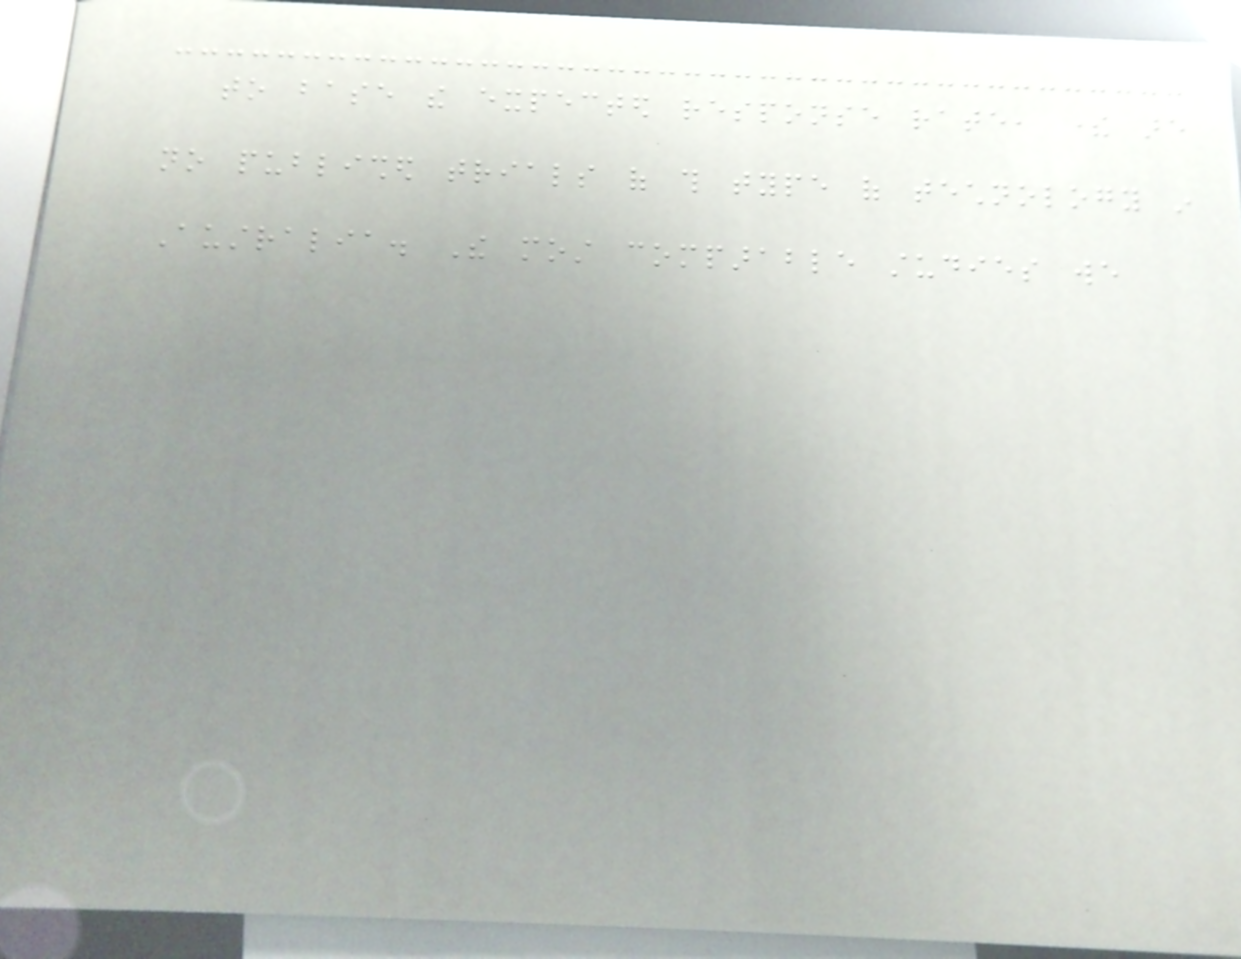to base the expected response rate, there are
no published trials of this type of technology in
Australia. The most comparable studies we
